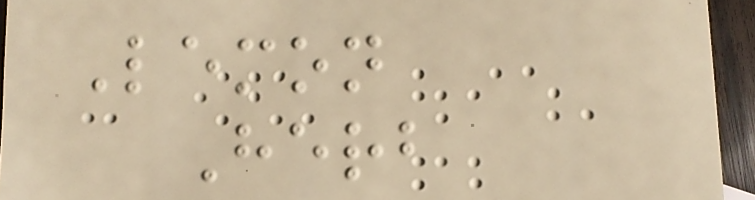Lemon
Herb
